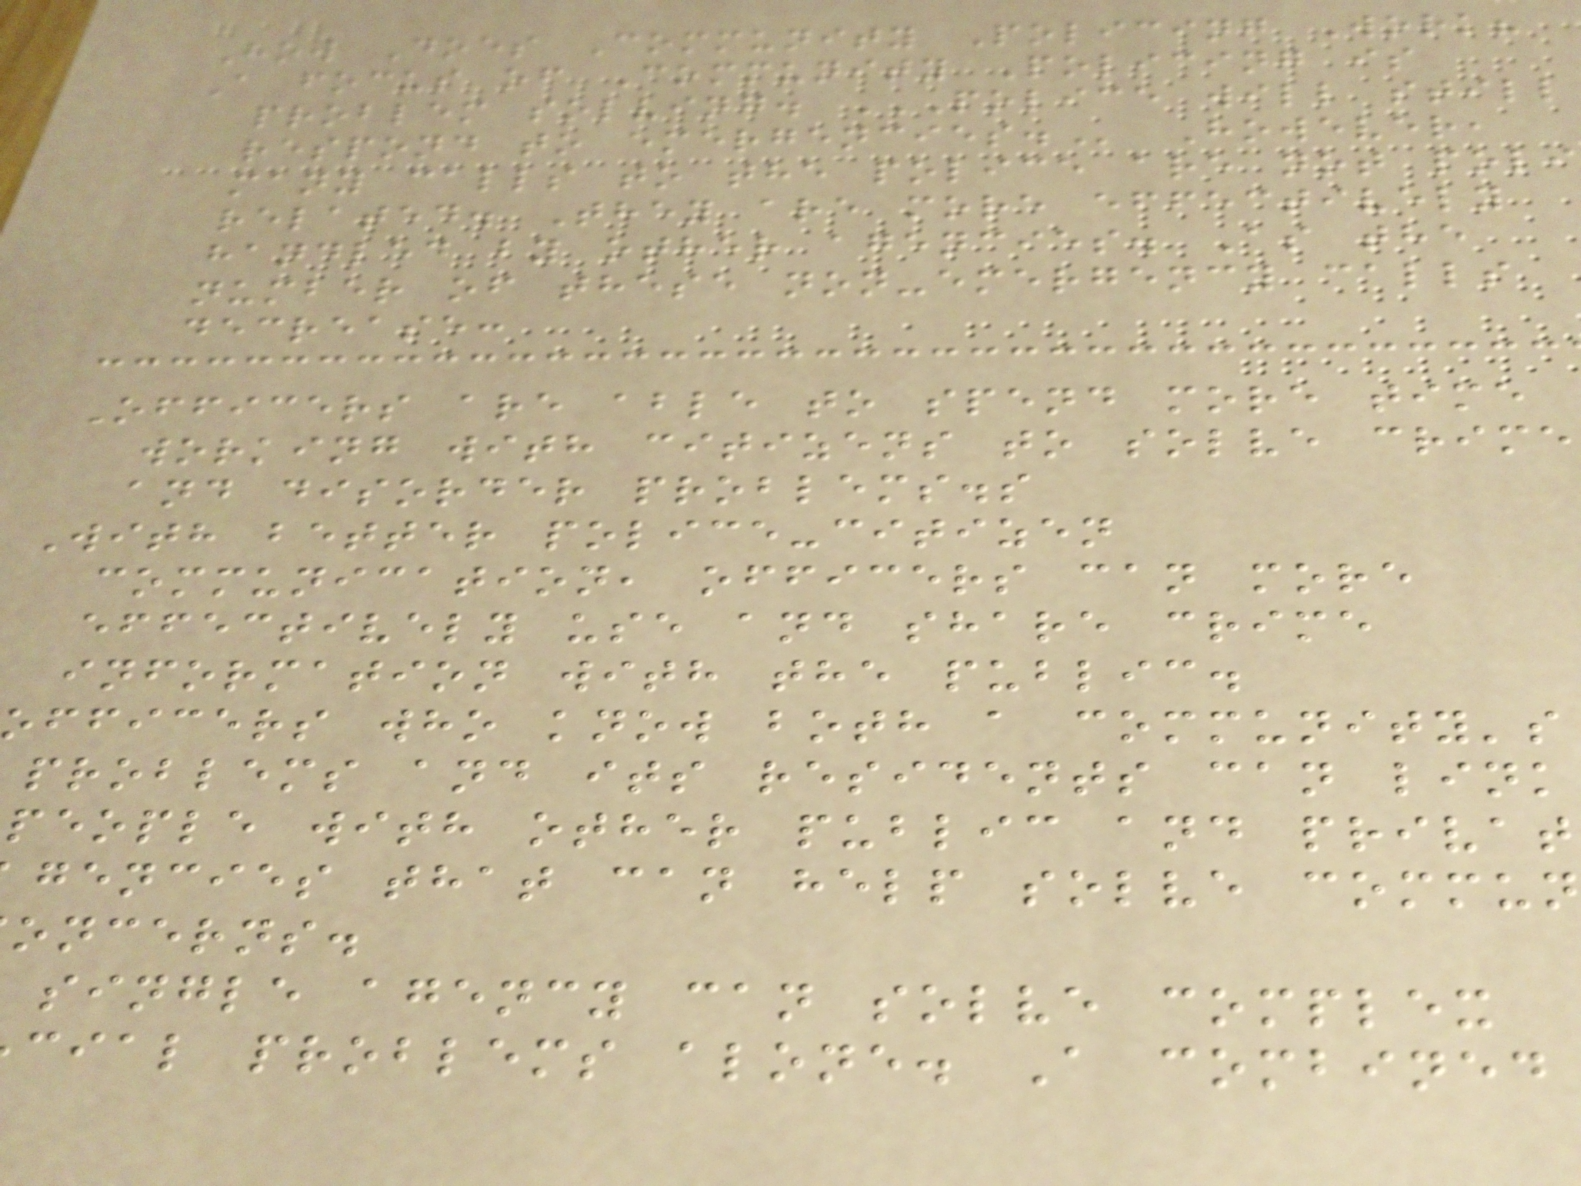How Does Community Policing Work?
A focus of Community Policing is
problem solving. POLICE WILL STILL
respond to
many calls to the police are not poli
related. They are more effectively
handled by other agencies. As the
number of these non-emergency calls
decrease:
Officers are able to spend more time
working with citizens to solve crime
and disorder problems.s
With better police-citizen
communication, officers can more
effectively use and share crime
information with the public.
officers who know both a community's
problems and its residents can link
people with other public and privat
gencies that can help solve commun
oncerns.
single agency can solve complex
cial problems alone. A combined
